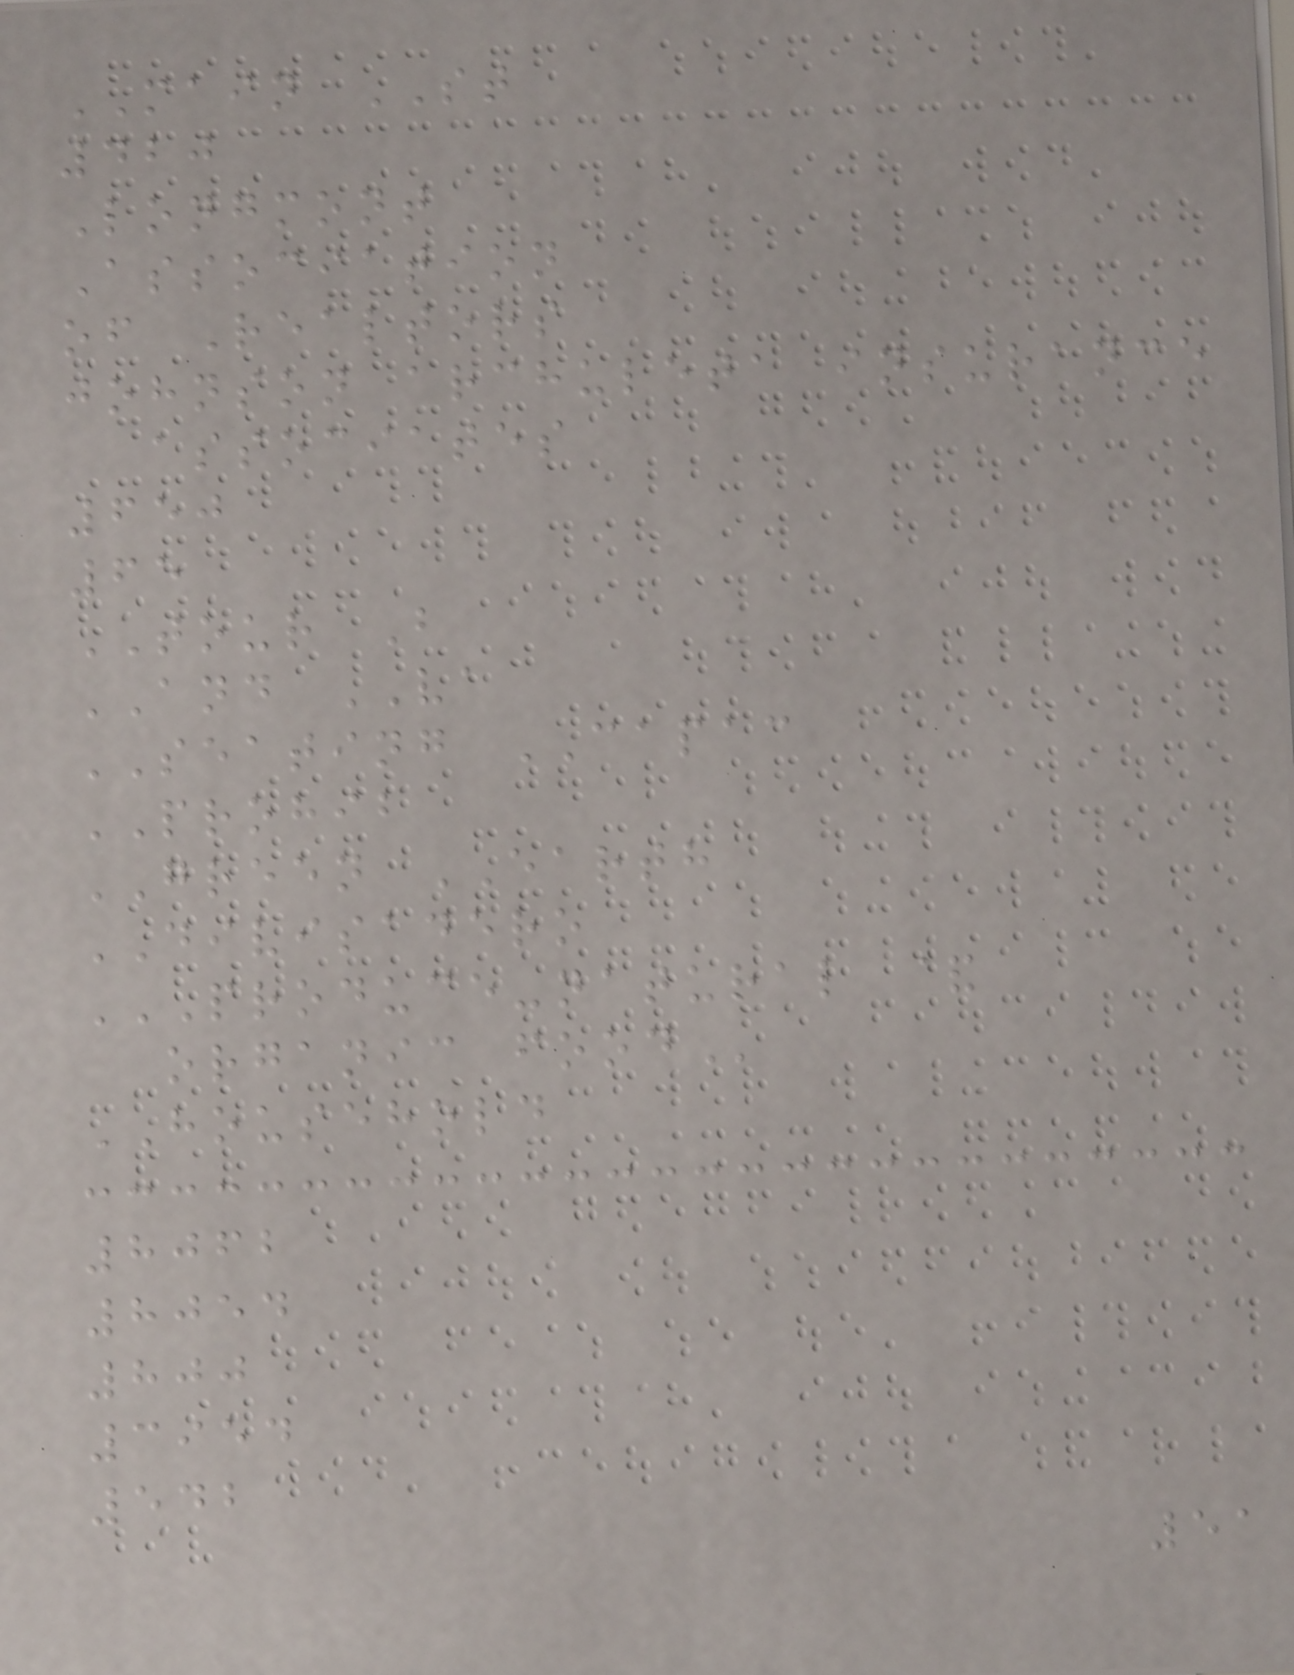MAIN ST
420
Longmont
Association
of Realtors
johnson archuleta insurance
associates
650
65
TOUR B
AND VA
SEATING CAPAC
PROHIB
GREEN EARTH
DIVISADERO
PRODUCE-NATURAL &
ORGANIC FOOD
HOUSEHOLD
8062
8054
800
3954
542
51
